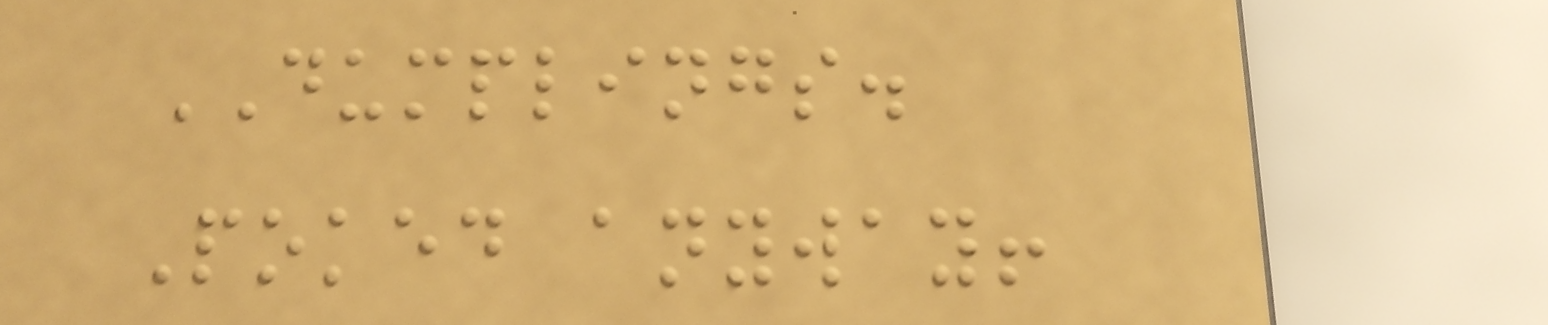DUMPLINGS.
Poked anyway!
